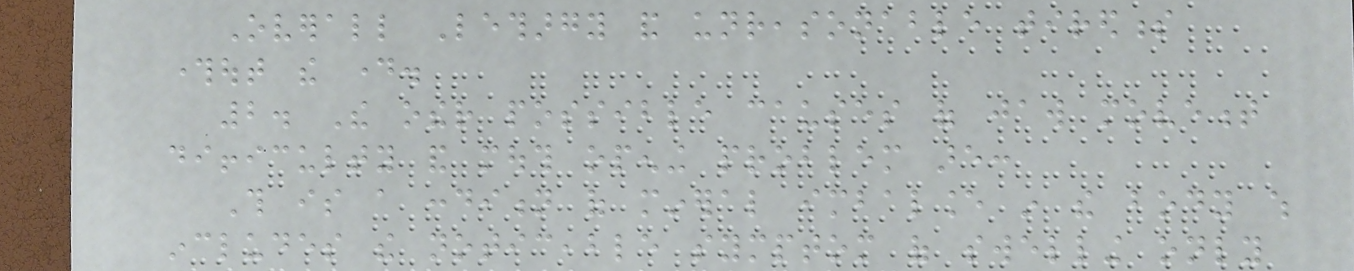Overall Lethargy and unreasonable tiredness
throughout the day.
2. The other possible causes of jaw movement
difficulty and mouth opening problem are:
This is a condition of mineral imbalance in the body which
includes the noticeable symptom of swelling only
